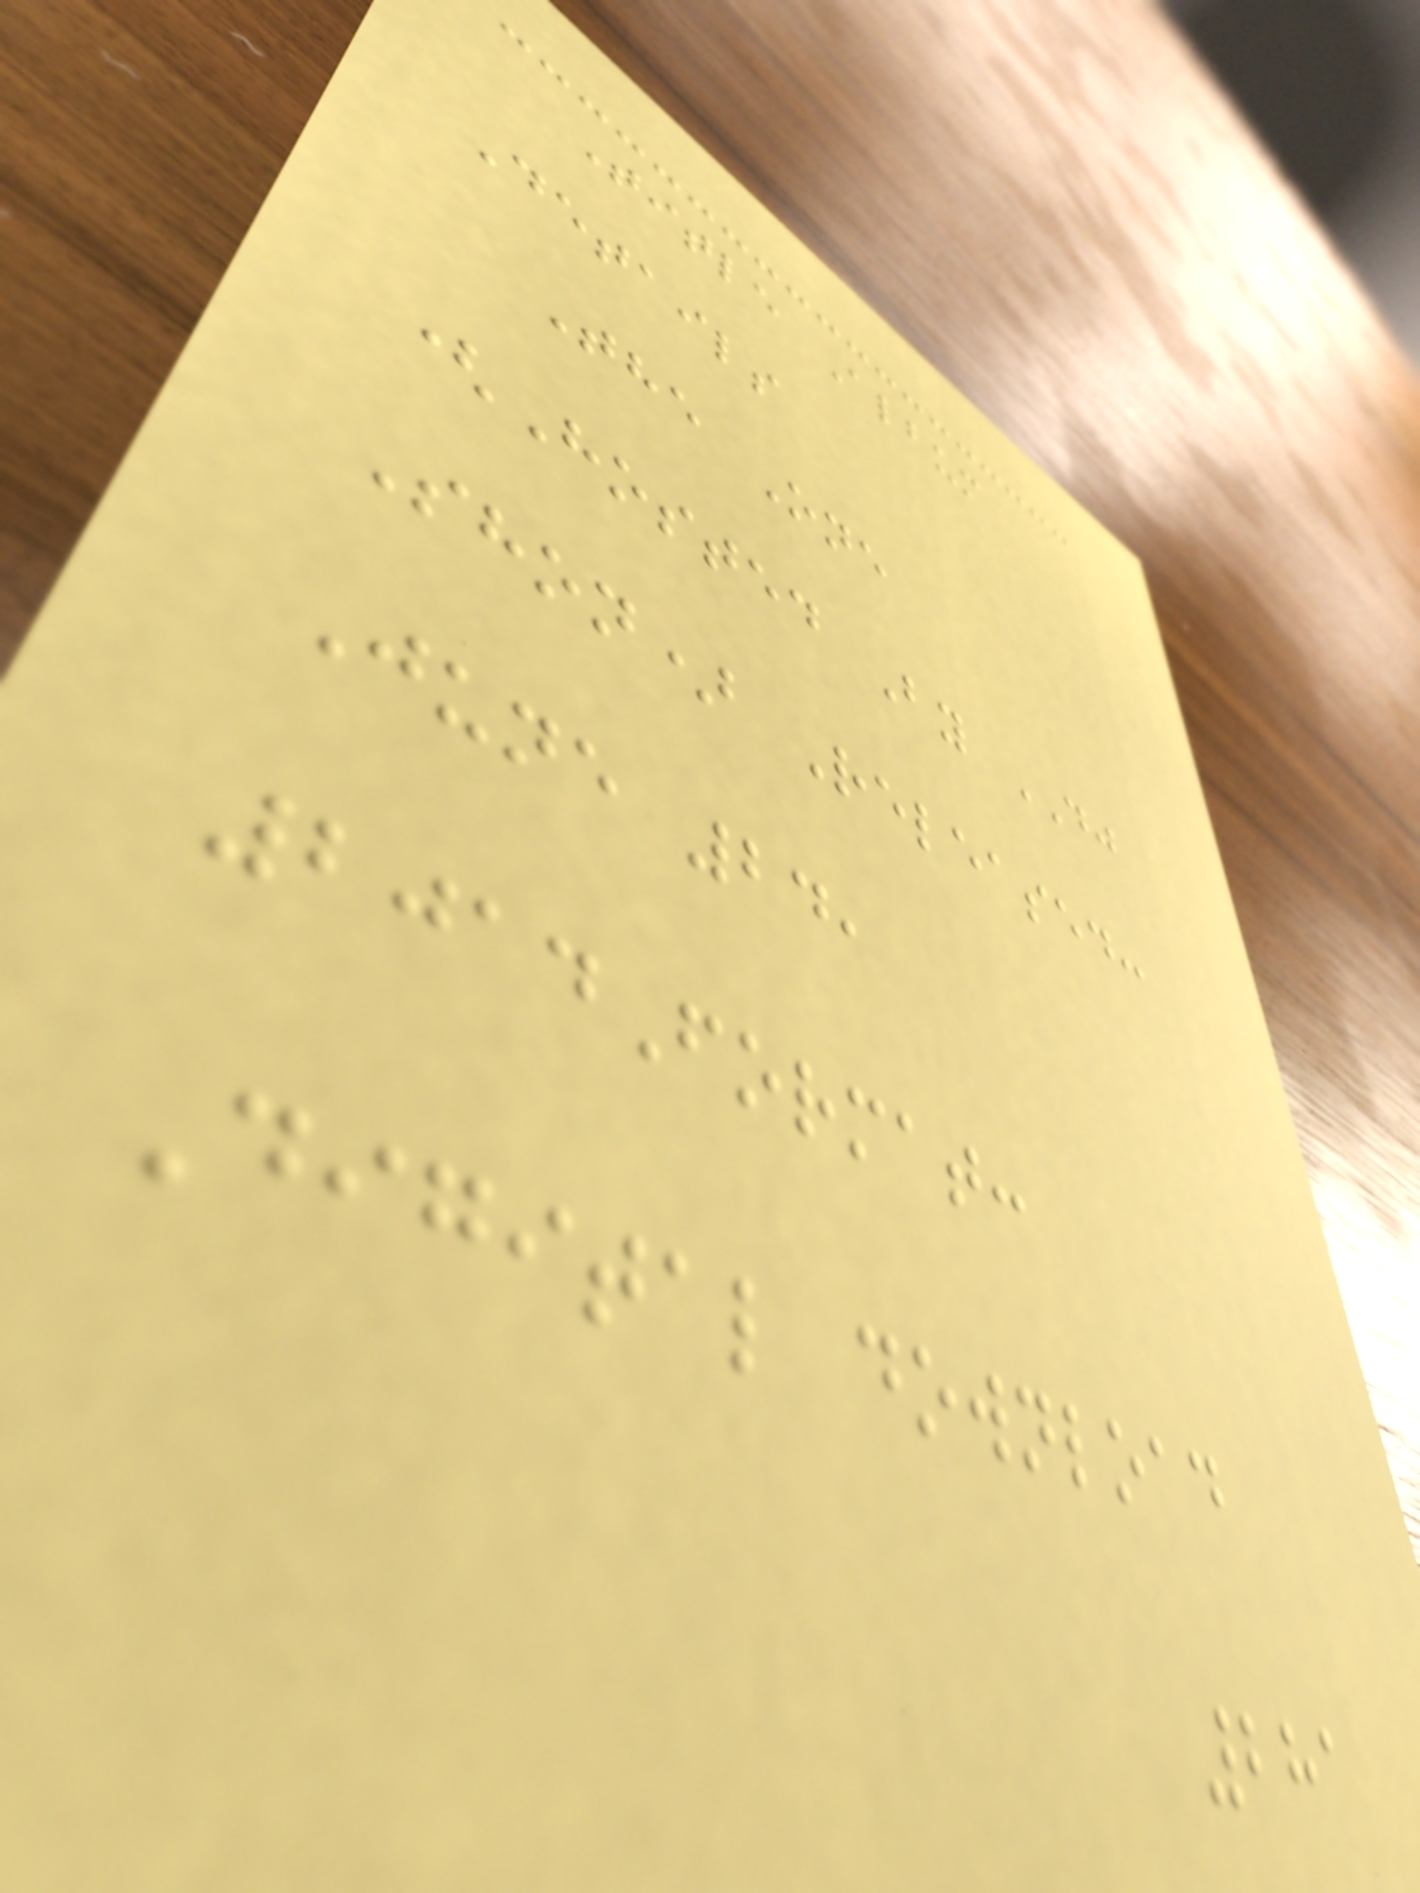Title Album
Details
The One
(Hosted By DJ
Shon) Released:
June 24,
2014Format:
Digital download
281
